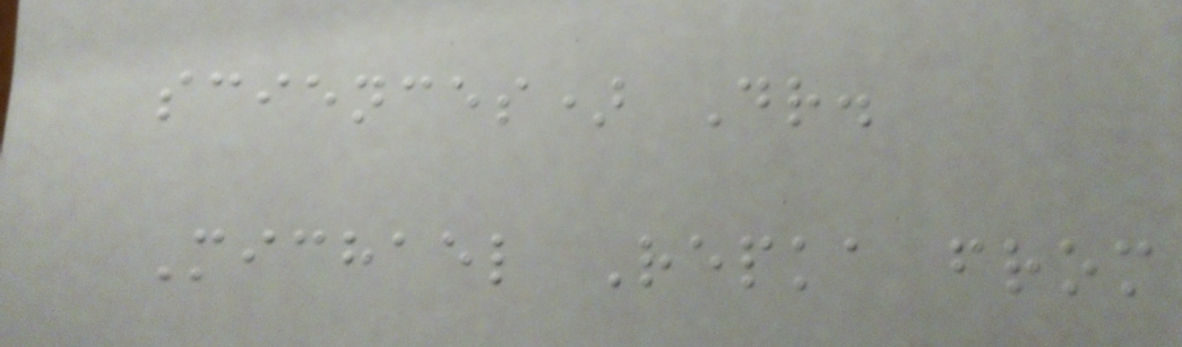sciences) Dr.
Michael Repka from
